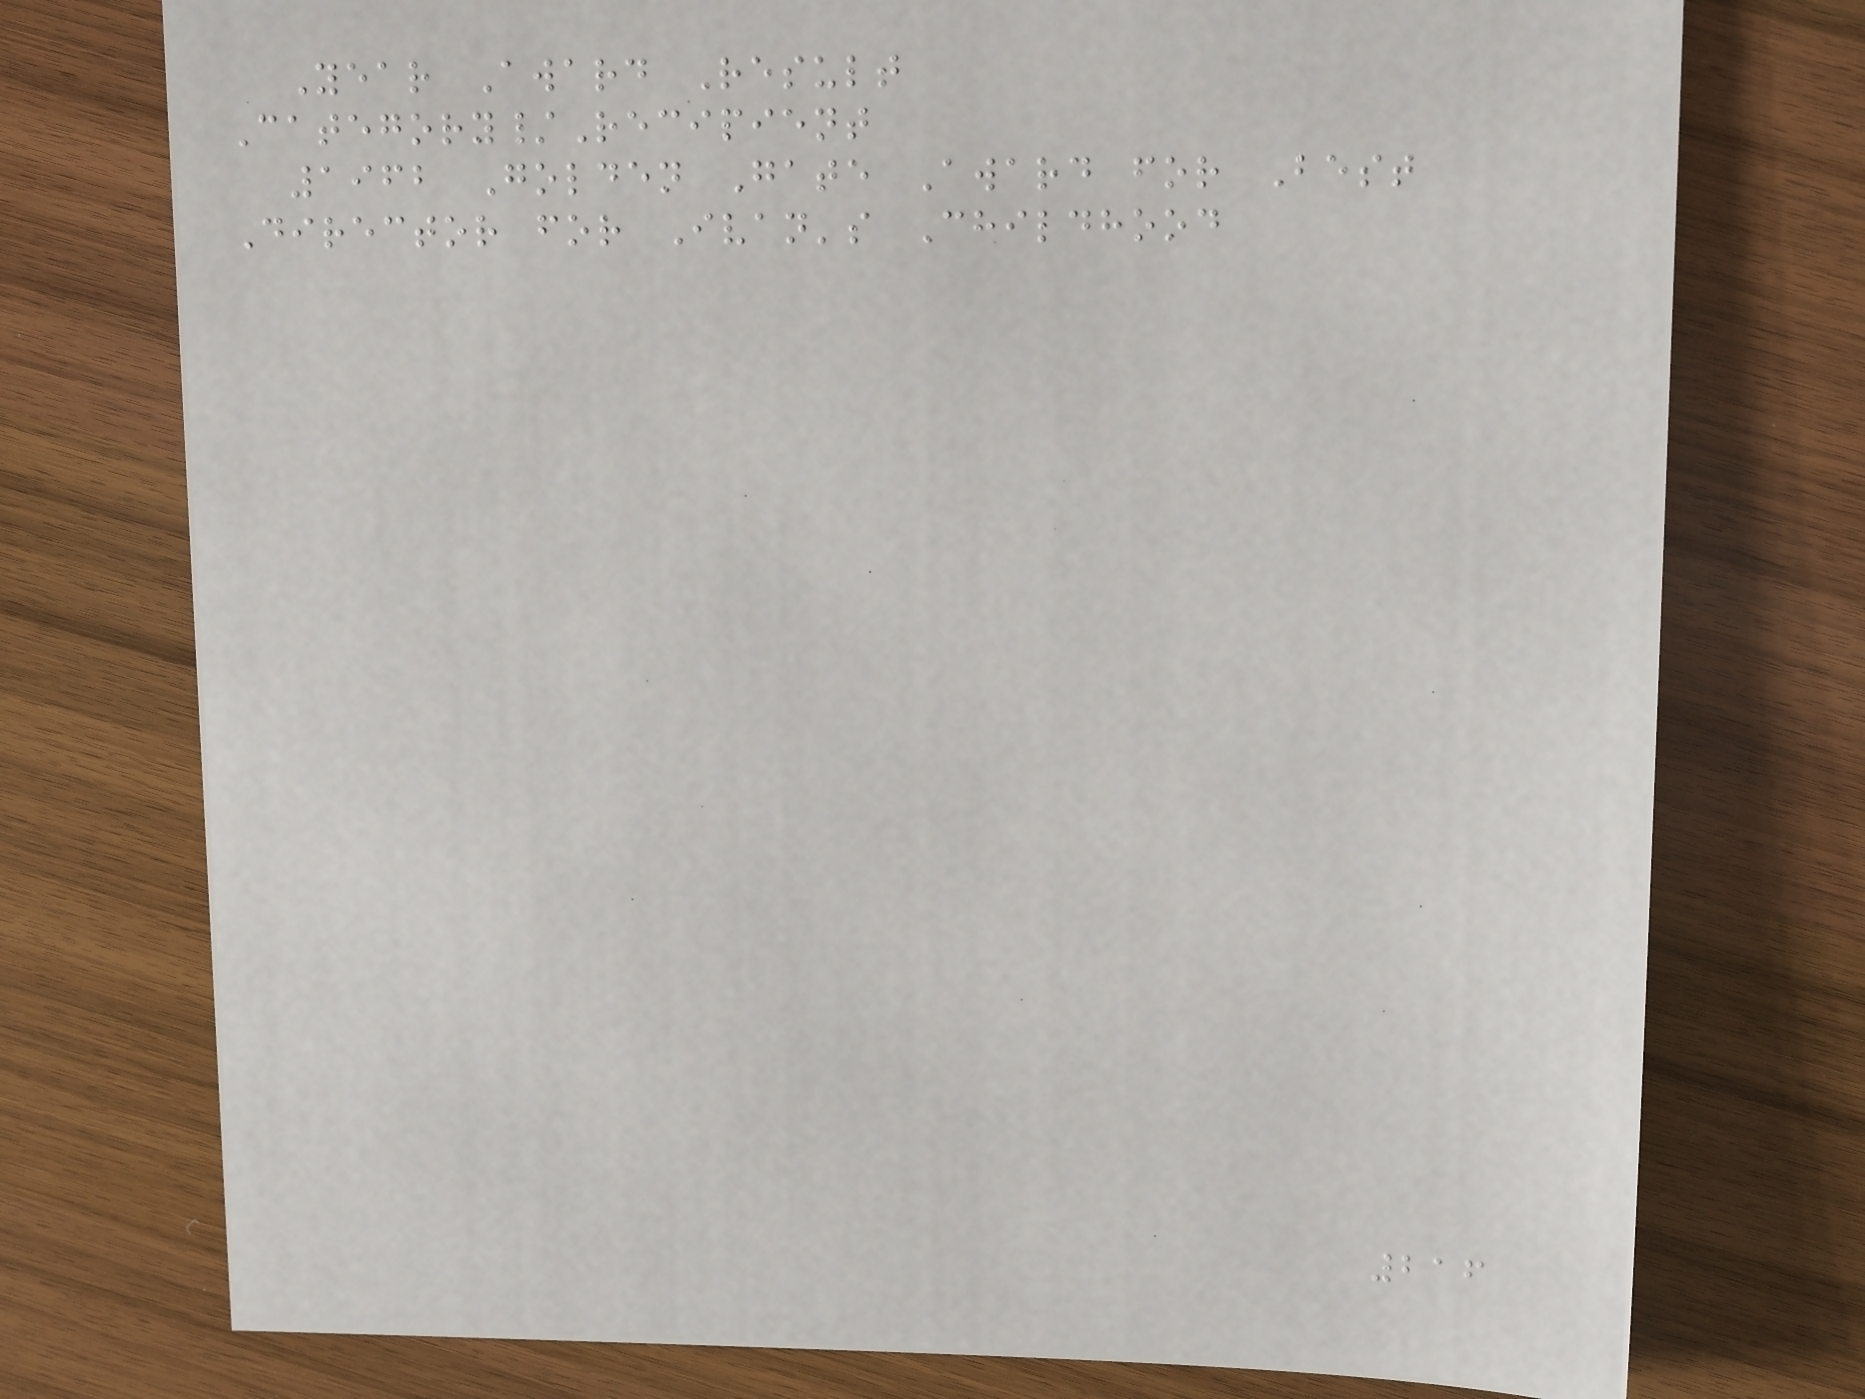Year Award Result
Category/Recipient
1962 Golden Gate Award for Best
Director for Ivan's Childhood
216
